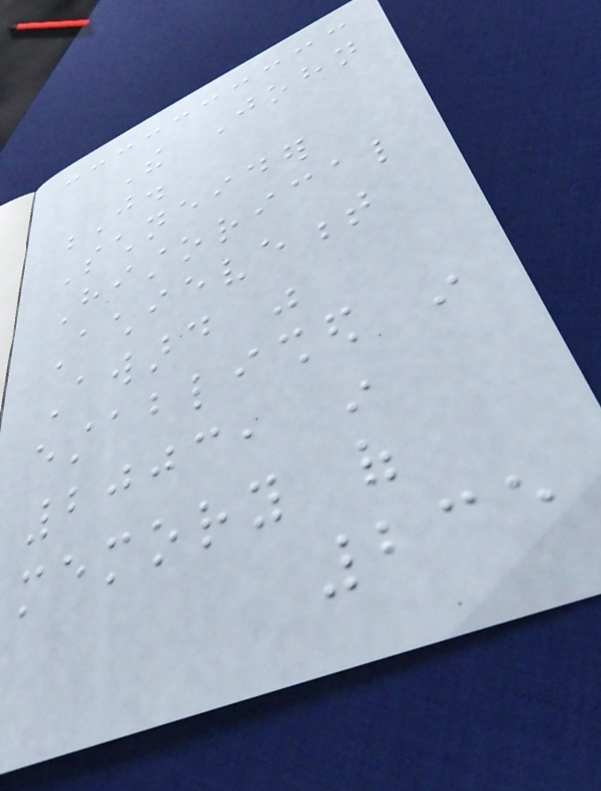The John
J.
Schneider
Historical
Achievement
Award was
established in
2003, in
memory of
235
